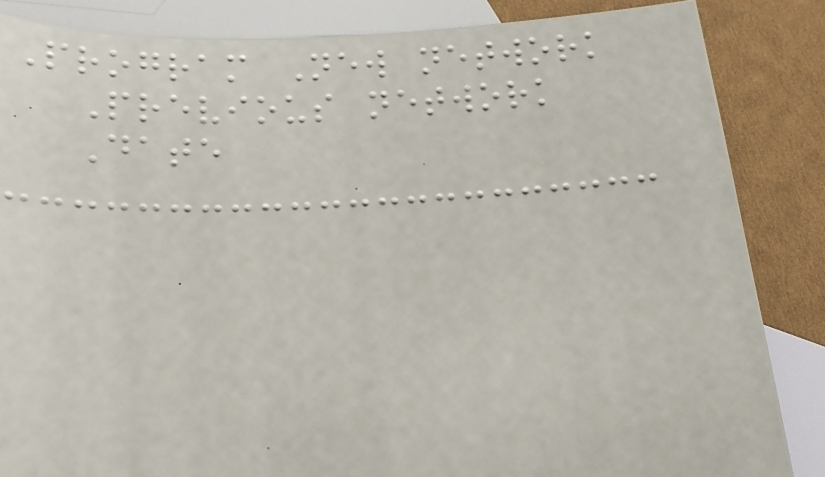Program New network
Previous network
Date
